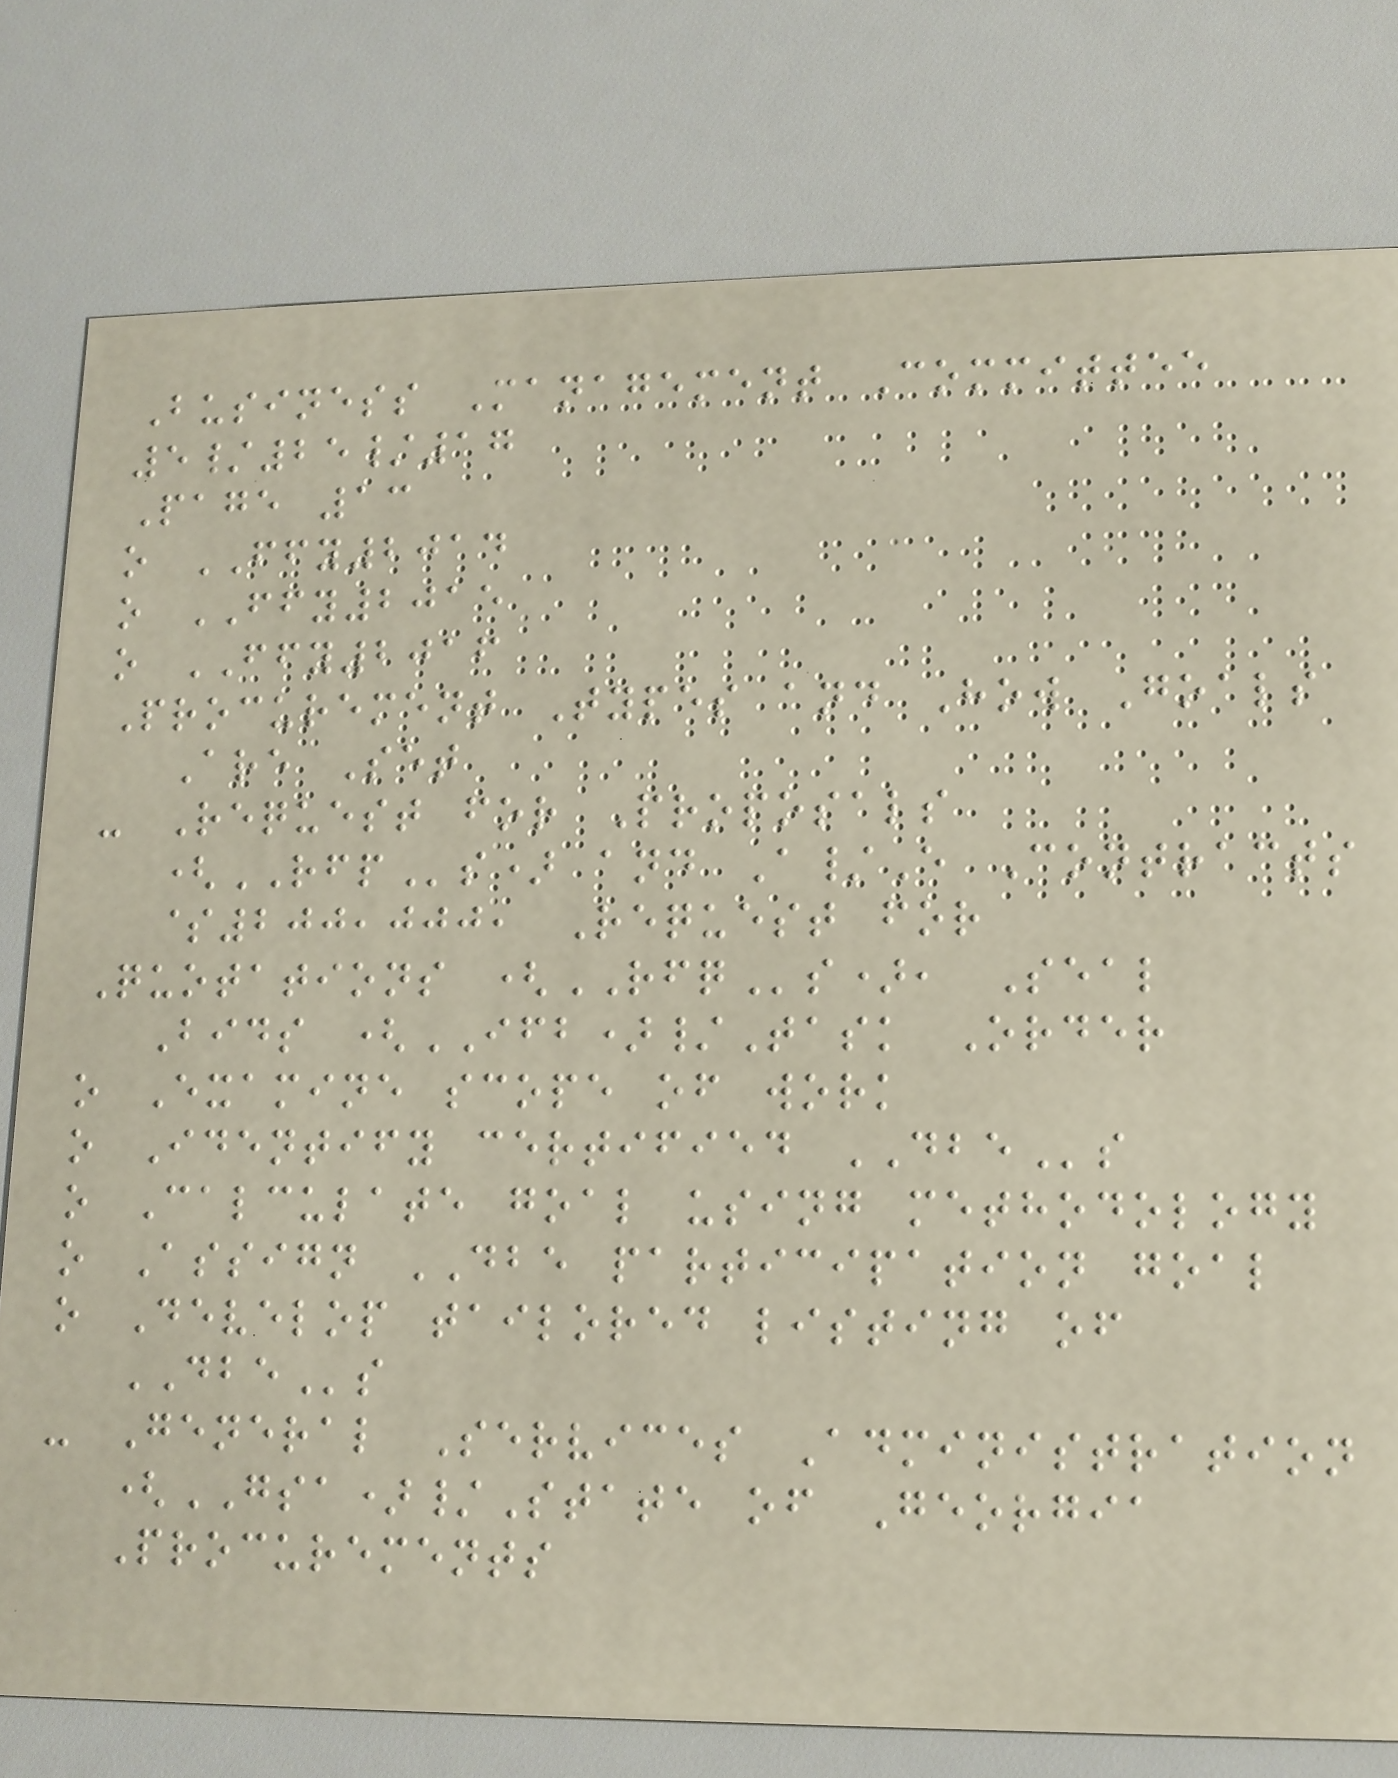Business Management Committee
5/25/17
Page 13
o FFY2014
o FFY2015
o FFY2016
Procurement Types and How Goals
Are Set
- Request for Proposals
(RFPs) and A/E Contracts
$200,000, Request for
Quotations (RFQs), Seal
Bids (IFB)/Task Order
o Examine scope of work
o Identify certified DBEs
o Calculate goal using methodology
o Assign DBE participation goal
o Develop tailored listing of
DBEs
- General Services Administration
(GSA)/State of Georgia
Procurements
